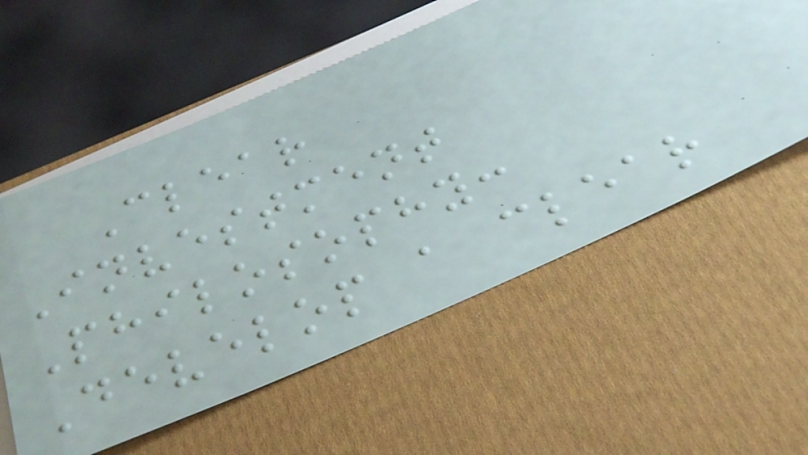Clear
Investment
Philosophy:
Develop a clear
